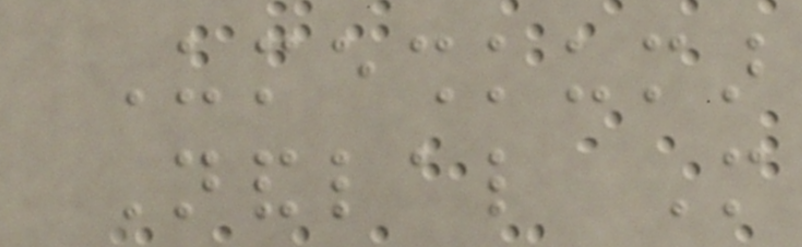Umeshkumar
Nandlal More
